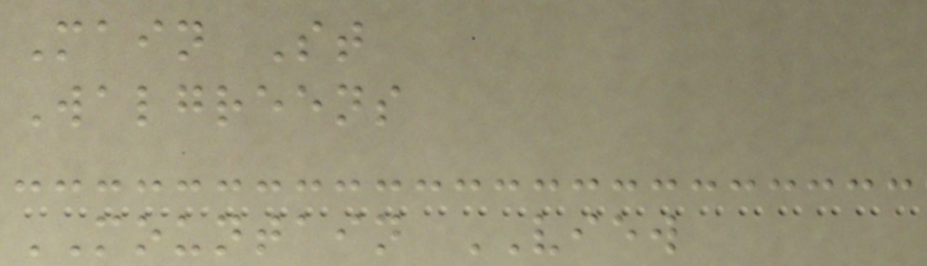Main St
Walgreens
MOUNTAIN VIEW
